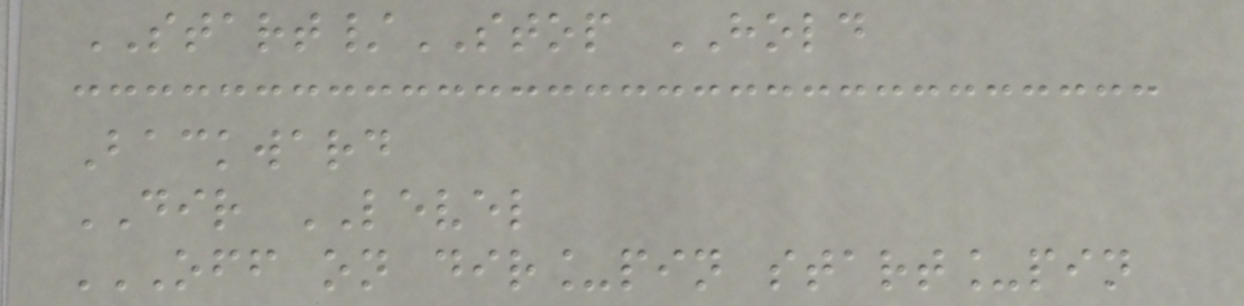START/STOP HOLD
Backward
DIR LEVEL
OFF ON DIR_PIN START_PIN
